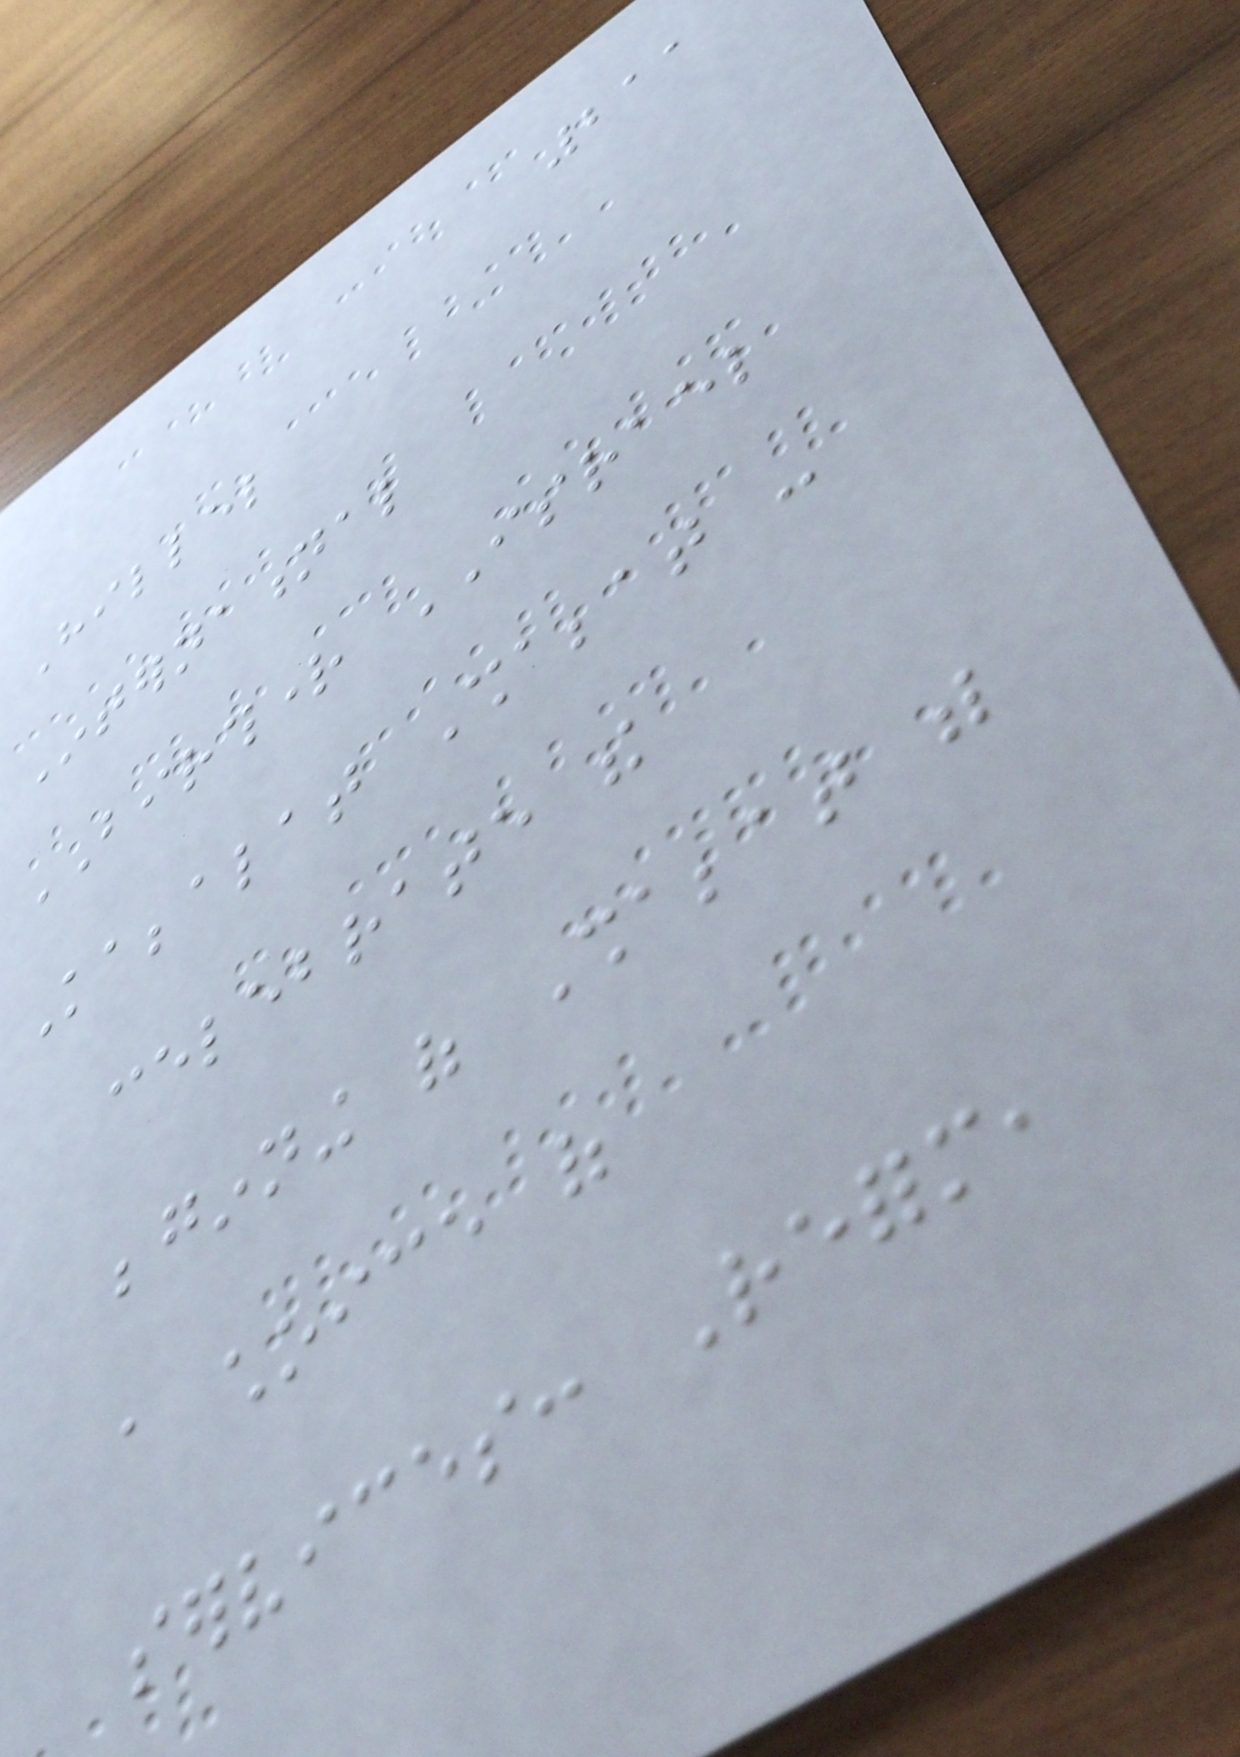211
Hillel
International
BIRTHRIGHT ISRAEL
Kabbalat Shabbat -
celebrate the
beginning of Shabbat with
a choice of
services: Reform,
